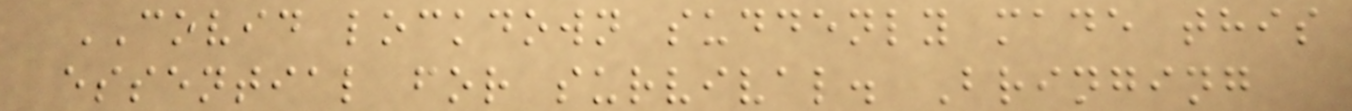COVID lockdown suddenly made this
essential for survival. Bringing
